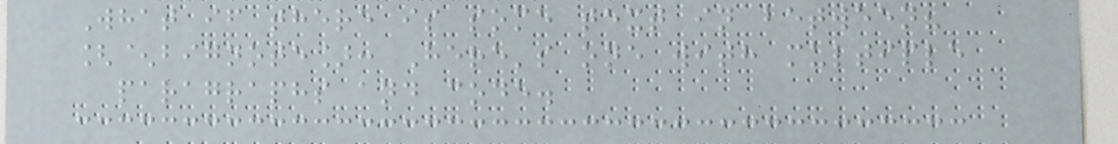What if there is some text in between?
[^bignote]: Here's one with multiple
paragraphs and code.
